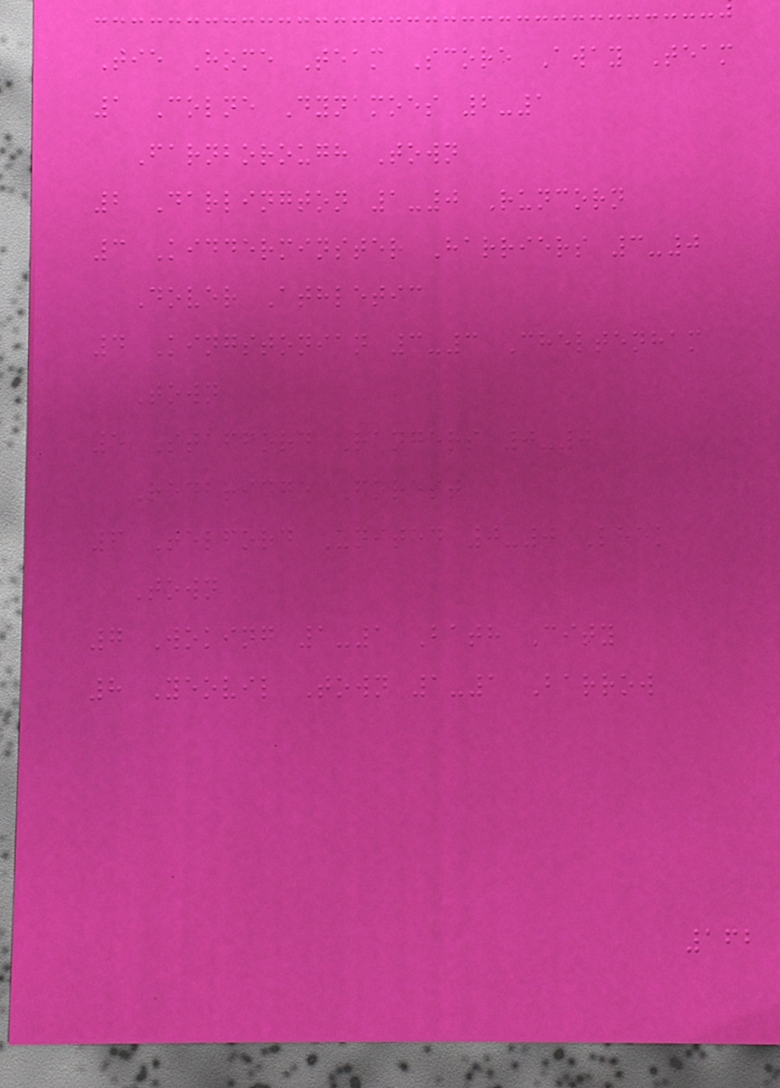Tie Home Team Score Away Team
1 Colne Dynamoes 2-1
Farnborough Town
2 Darlington 1-0 Runcorn
3 Kidderminster Harriers 3-0
Dover Athletic
4 Kingstonian 3-3 Cheltenham
Town
5 Stafford Rangers 0-0
Redbridge Forest
6 Telford United 0-0 Leek
Town
7 Woking 1-1 Bath City
8 Yeovil Town 1-1 Barrow
162
